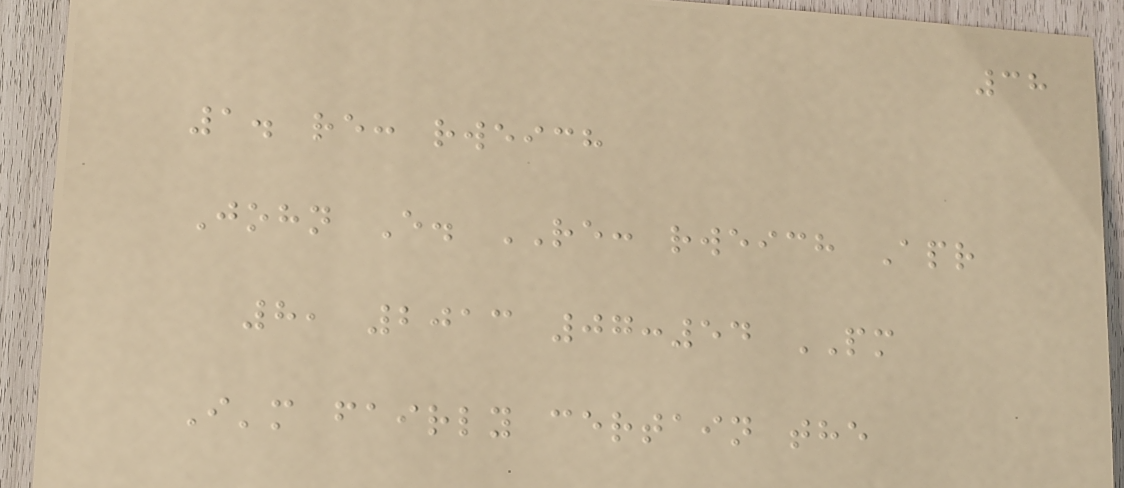38
1. re: rweich
John E. RE: rweich Apr
8, 2013 07:54 PM
I'm fairly certain the
